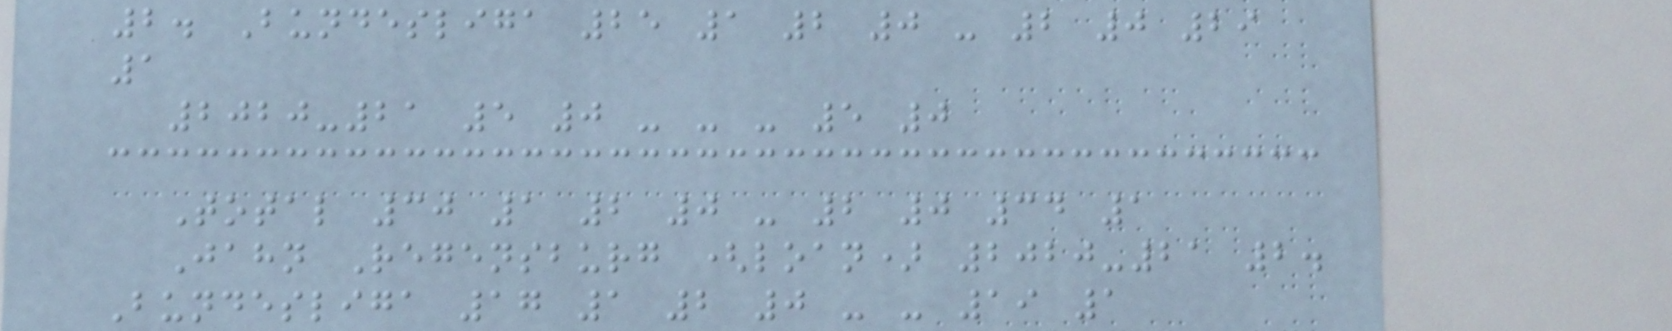2. Bundesliga 25 1 2 0 - 2 0 29
1
2020-21 5 0 - - - 5 0
Total 30 1 2 0 - 2 0 34 1
Jahn Regensburg (loan) 2020-21 2.
Bundesliga 17 1 2 0 - - 19 1
